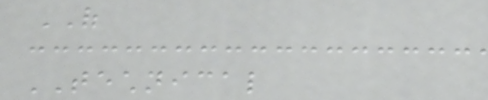OF
TECHNICAL
